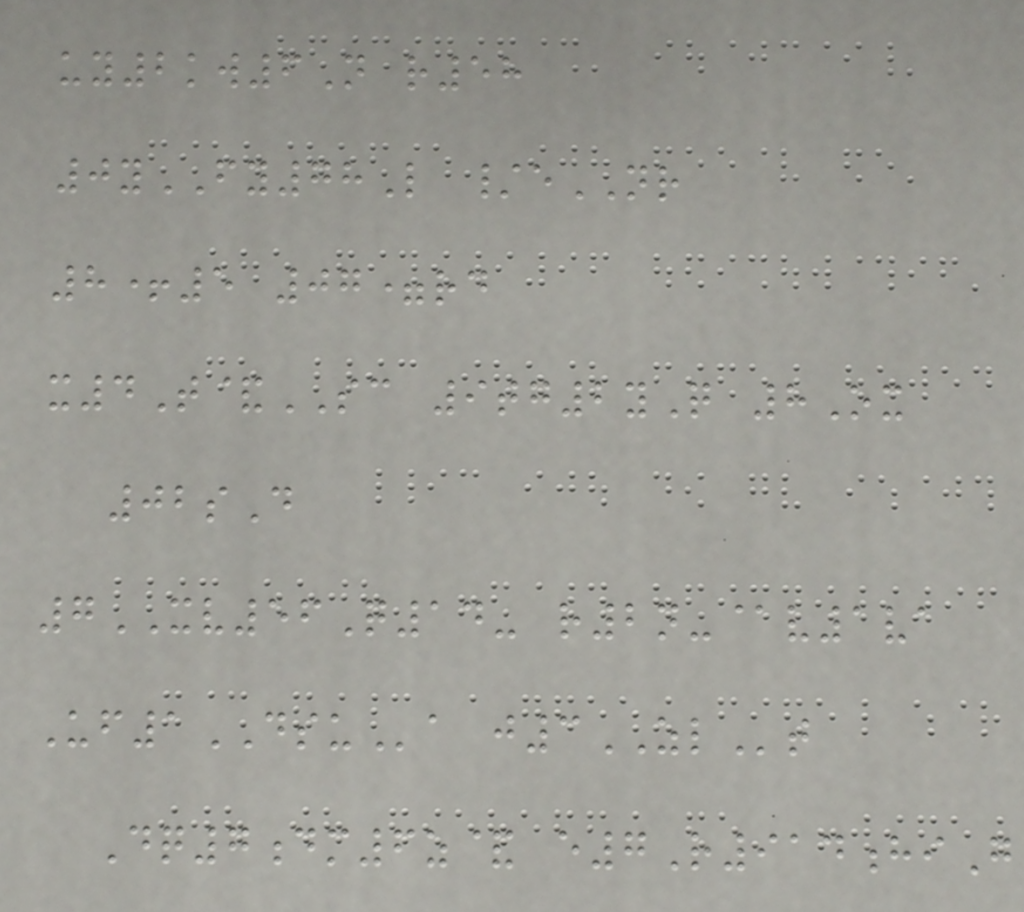uy2kw6N r58
0yFY78L /eNR
8+5 07=rd
x4T&SC 9tg2yQ 8Ox
02sD
7XV56Q14- r2n-@v1va
Uf1DSUa j3ZLt
Dq7dm6z& e7R914hiG
